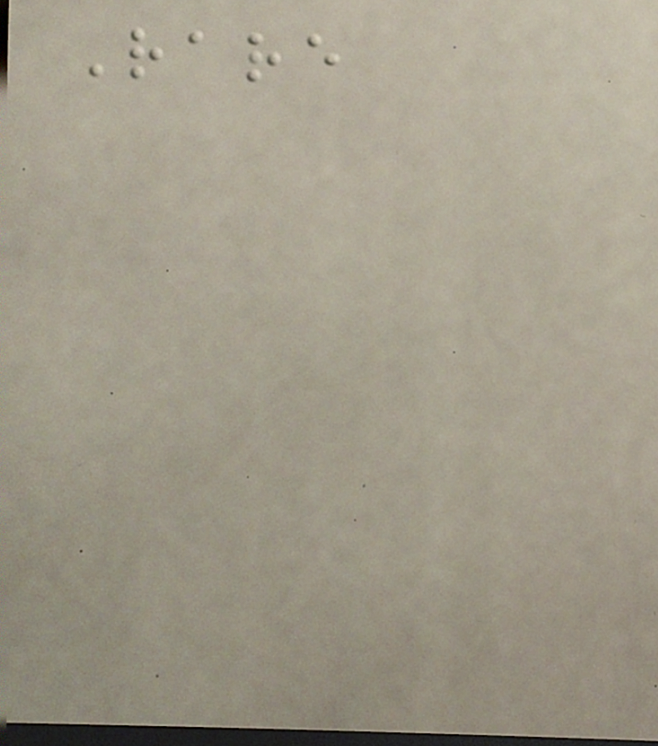Rare
